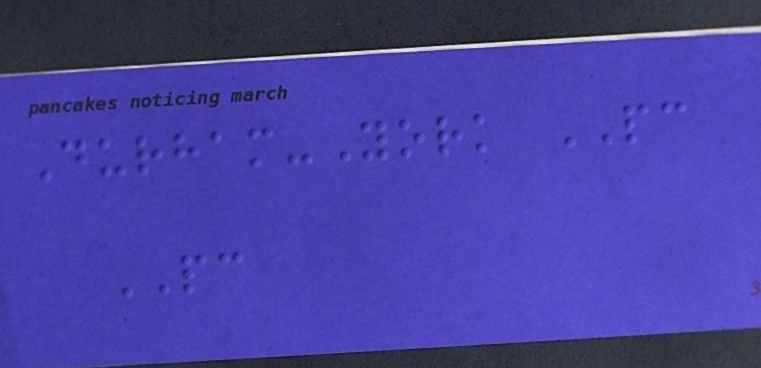Durham-York PC
PC
